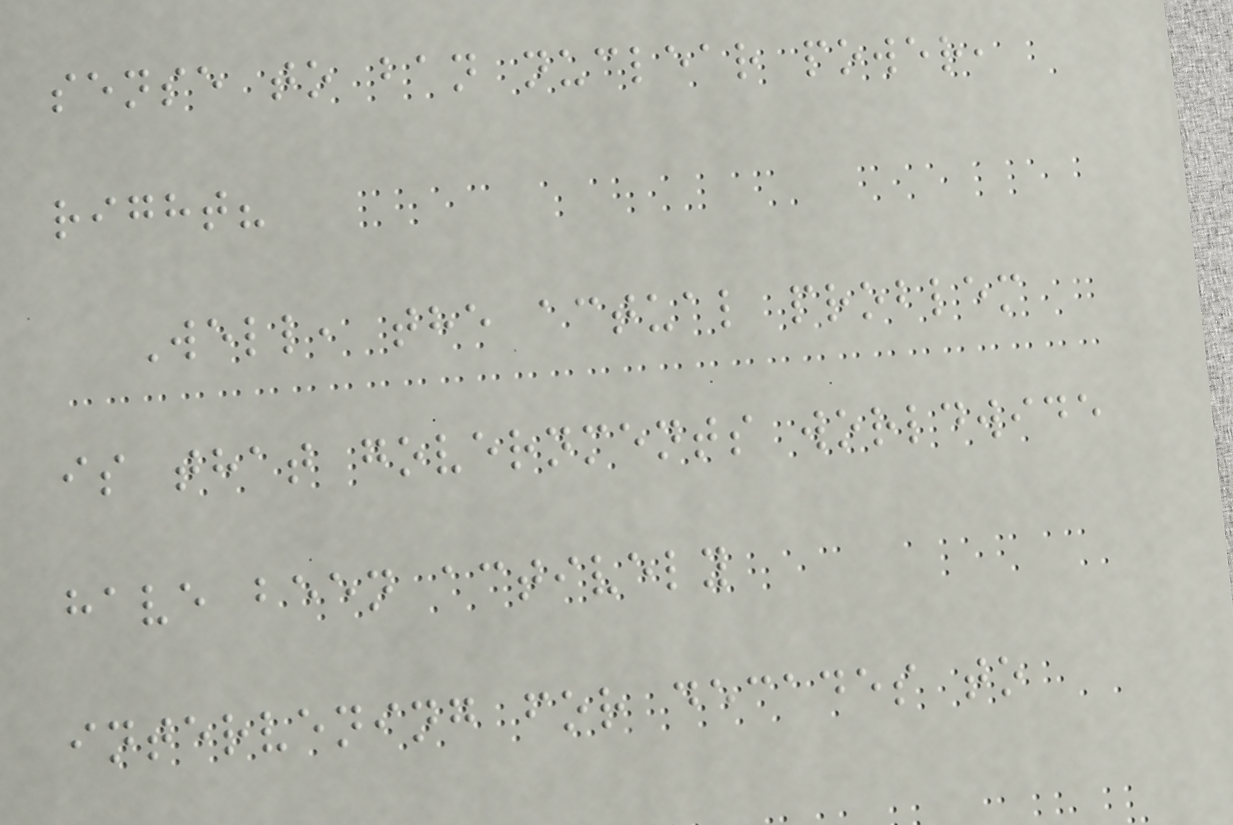sense to ban nuclear power,
right?
Well, the actual problem
is that governments worldwide
have been actively
intervening for decades to
